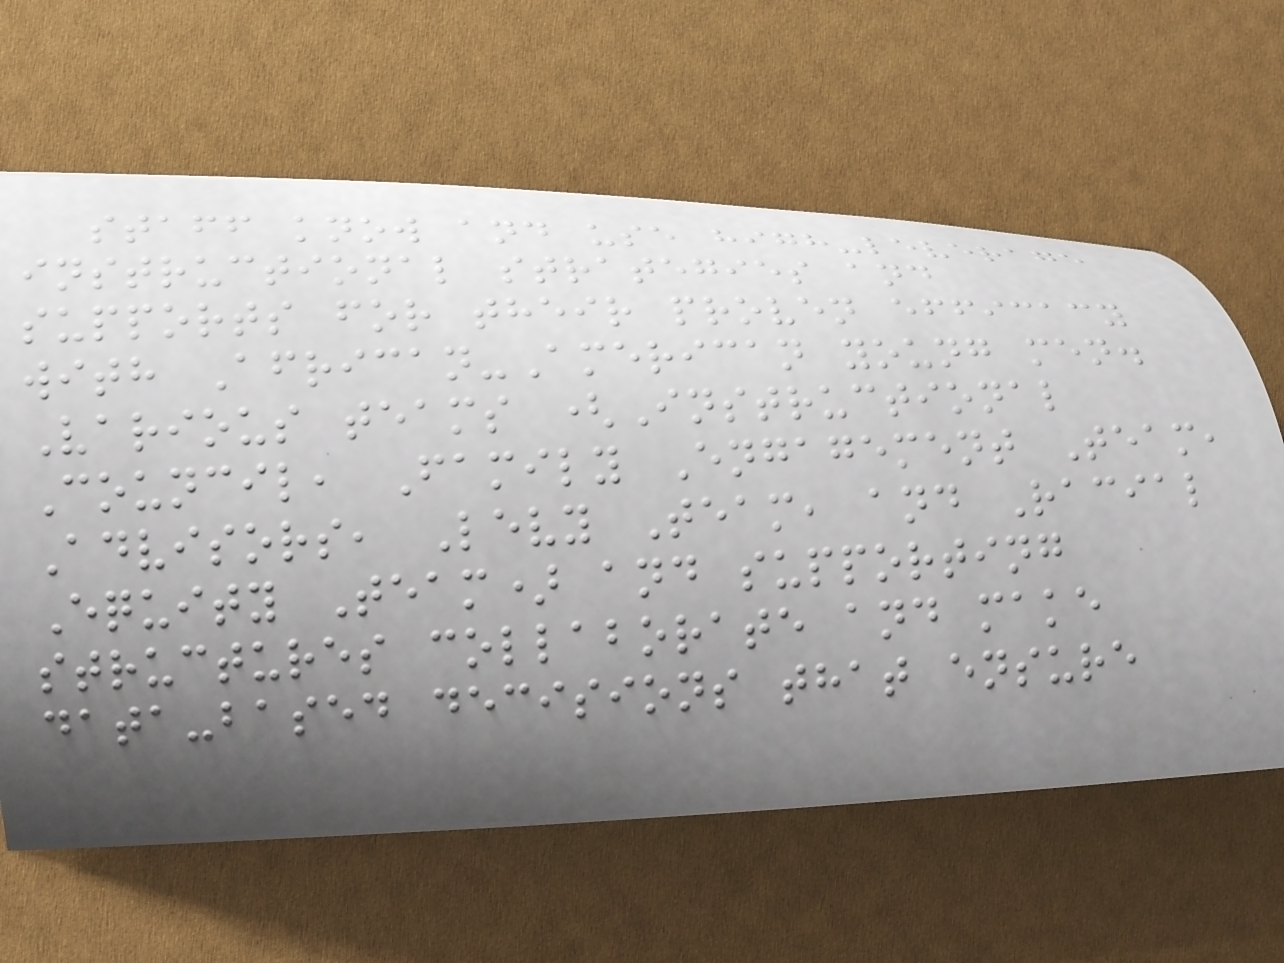staff know and use high-leverage
instructional strategies and
supports for their proven efficacy
with African-American young men.
Various teams (Instructional
Council, Family Engagement Team,
Advisors, Levy Team, and Racial
Equity Team) and supporting
structures collaborate and make
data-based decisions that ensure
